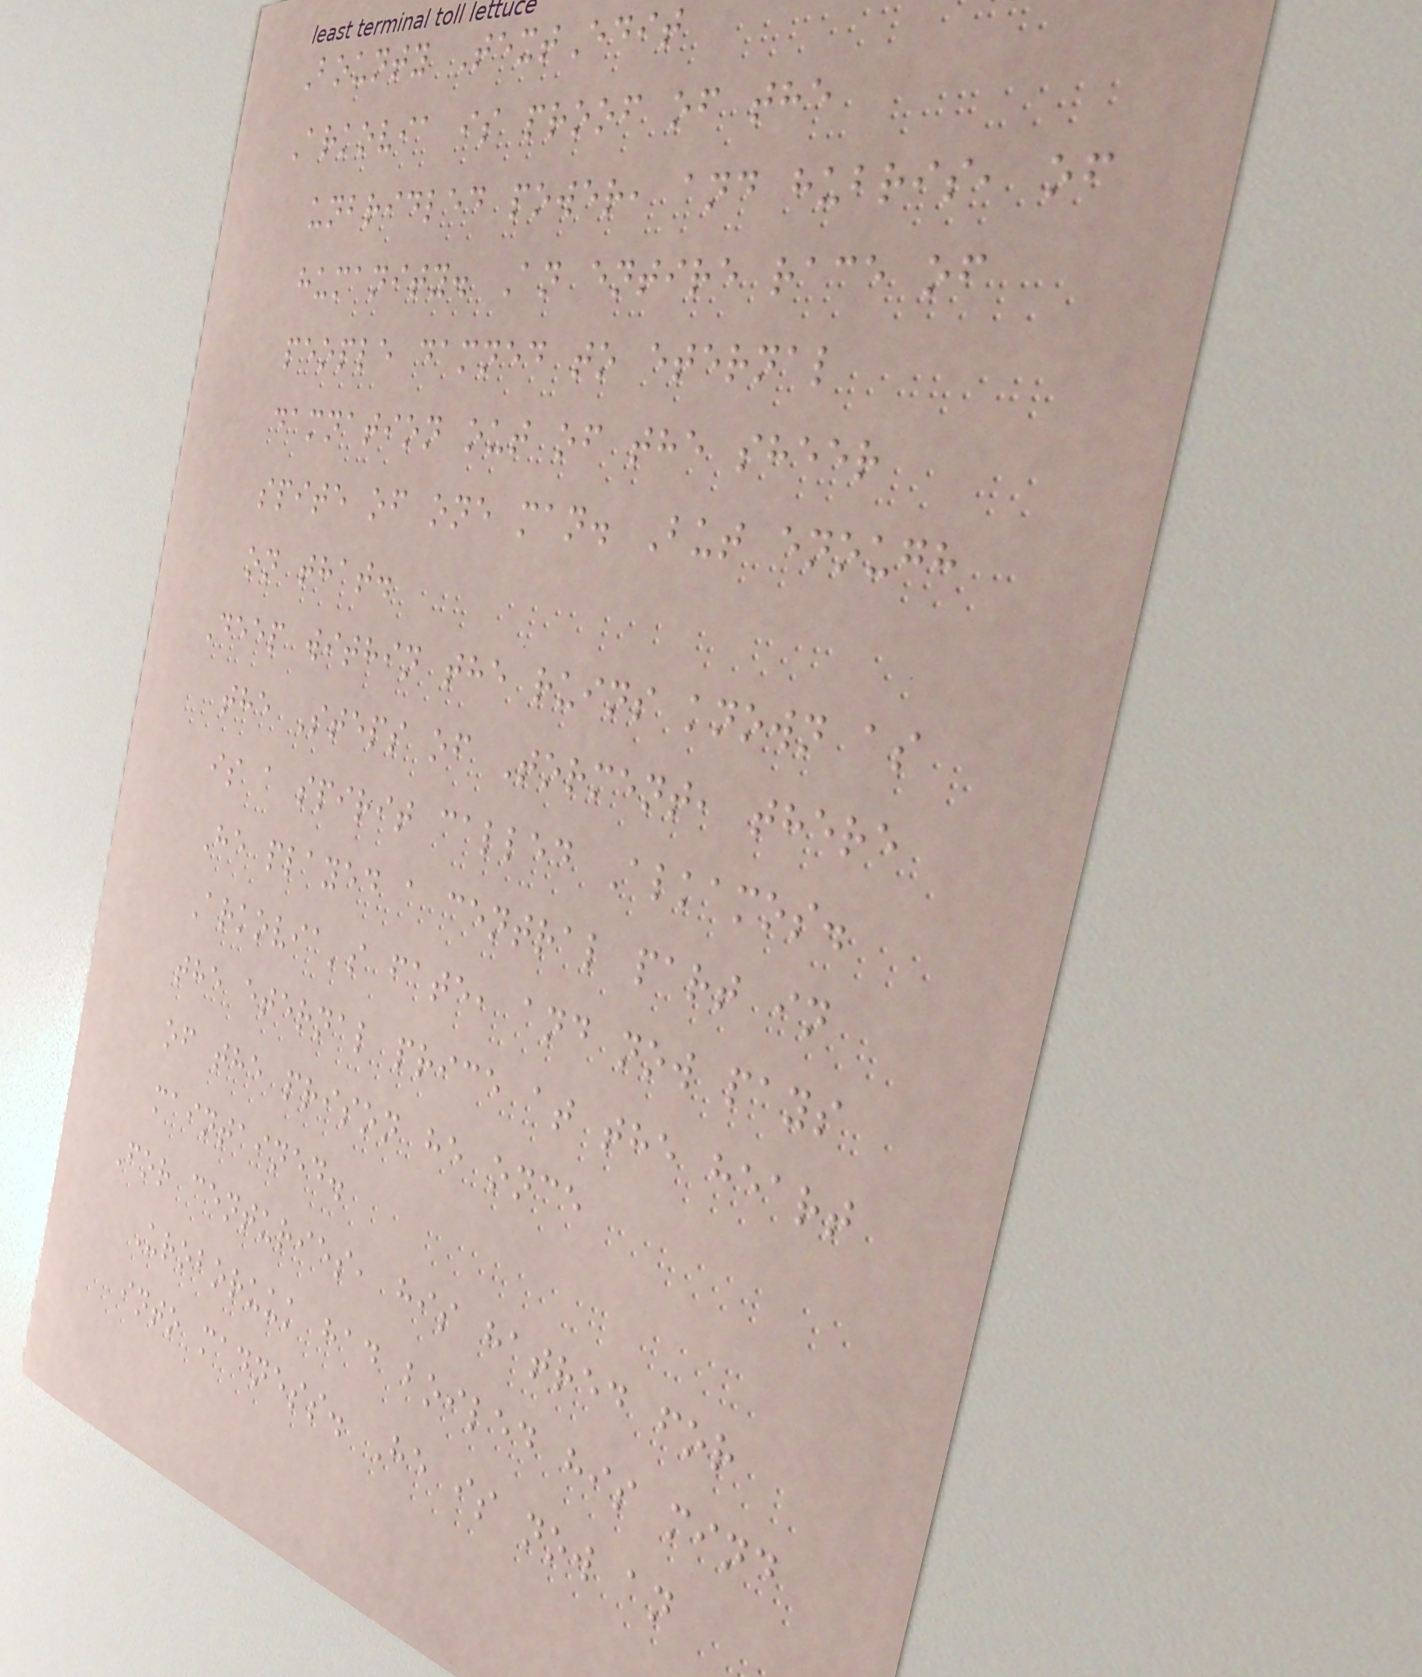Bounty TextEdit
Arkovia is proof of the
unbridled power, and hubris, of
humanity. An entire race of
people damned to eternal
damnation out of the sheer
spite of one man. But enough
on that.
Deep within the ruins known as
the Steps of Torment, there
is a spirit called Alkamos.
He played a central part in
Arkovia's fate, and now pays
the eternal price at the heart
of the prison he once
maintained.
For centuries, his hatred for
Uroboruuk had boiled his mind
into madness. He is now an
